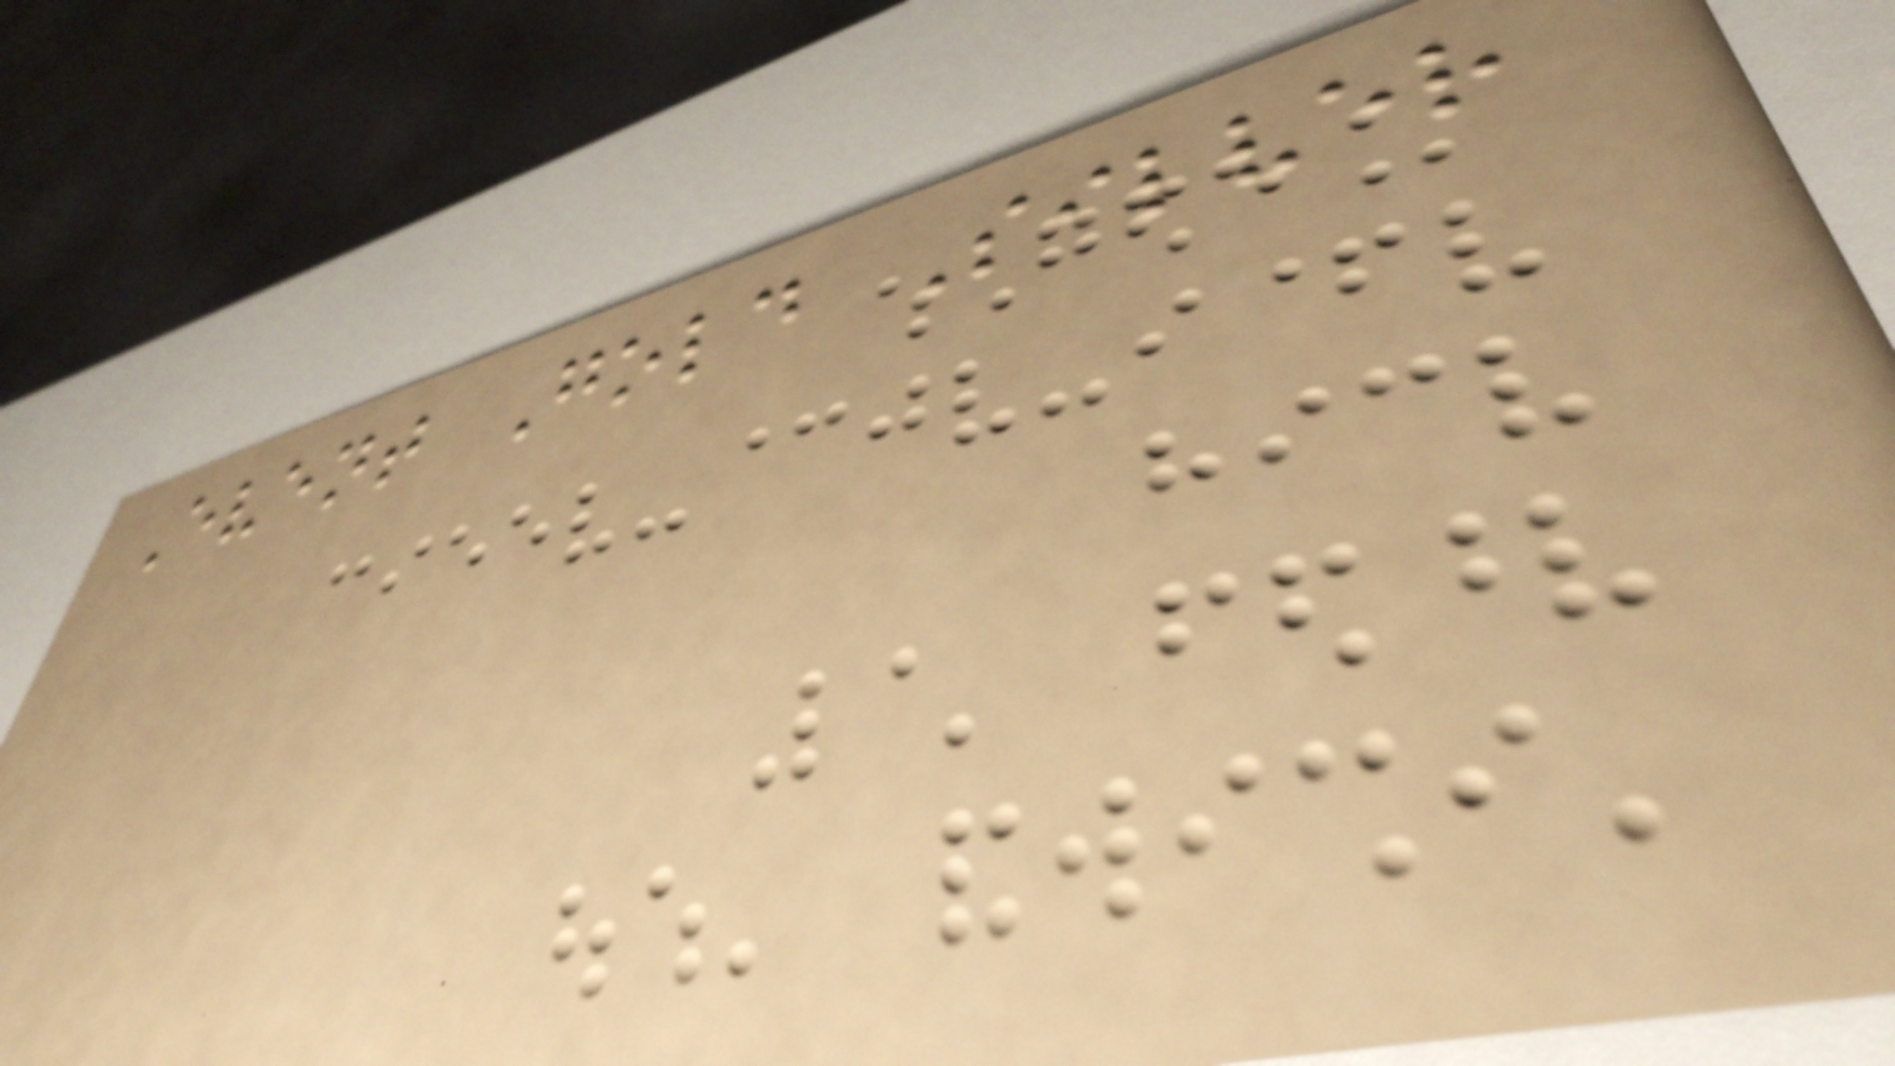Event Gold Silver
